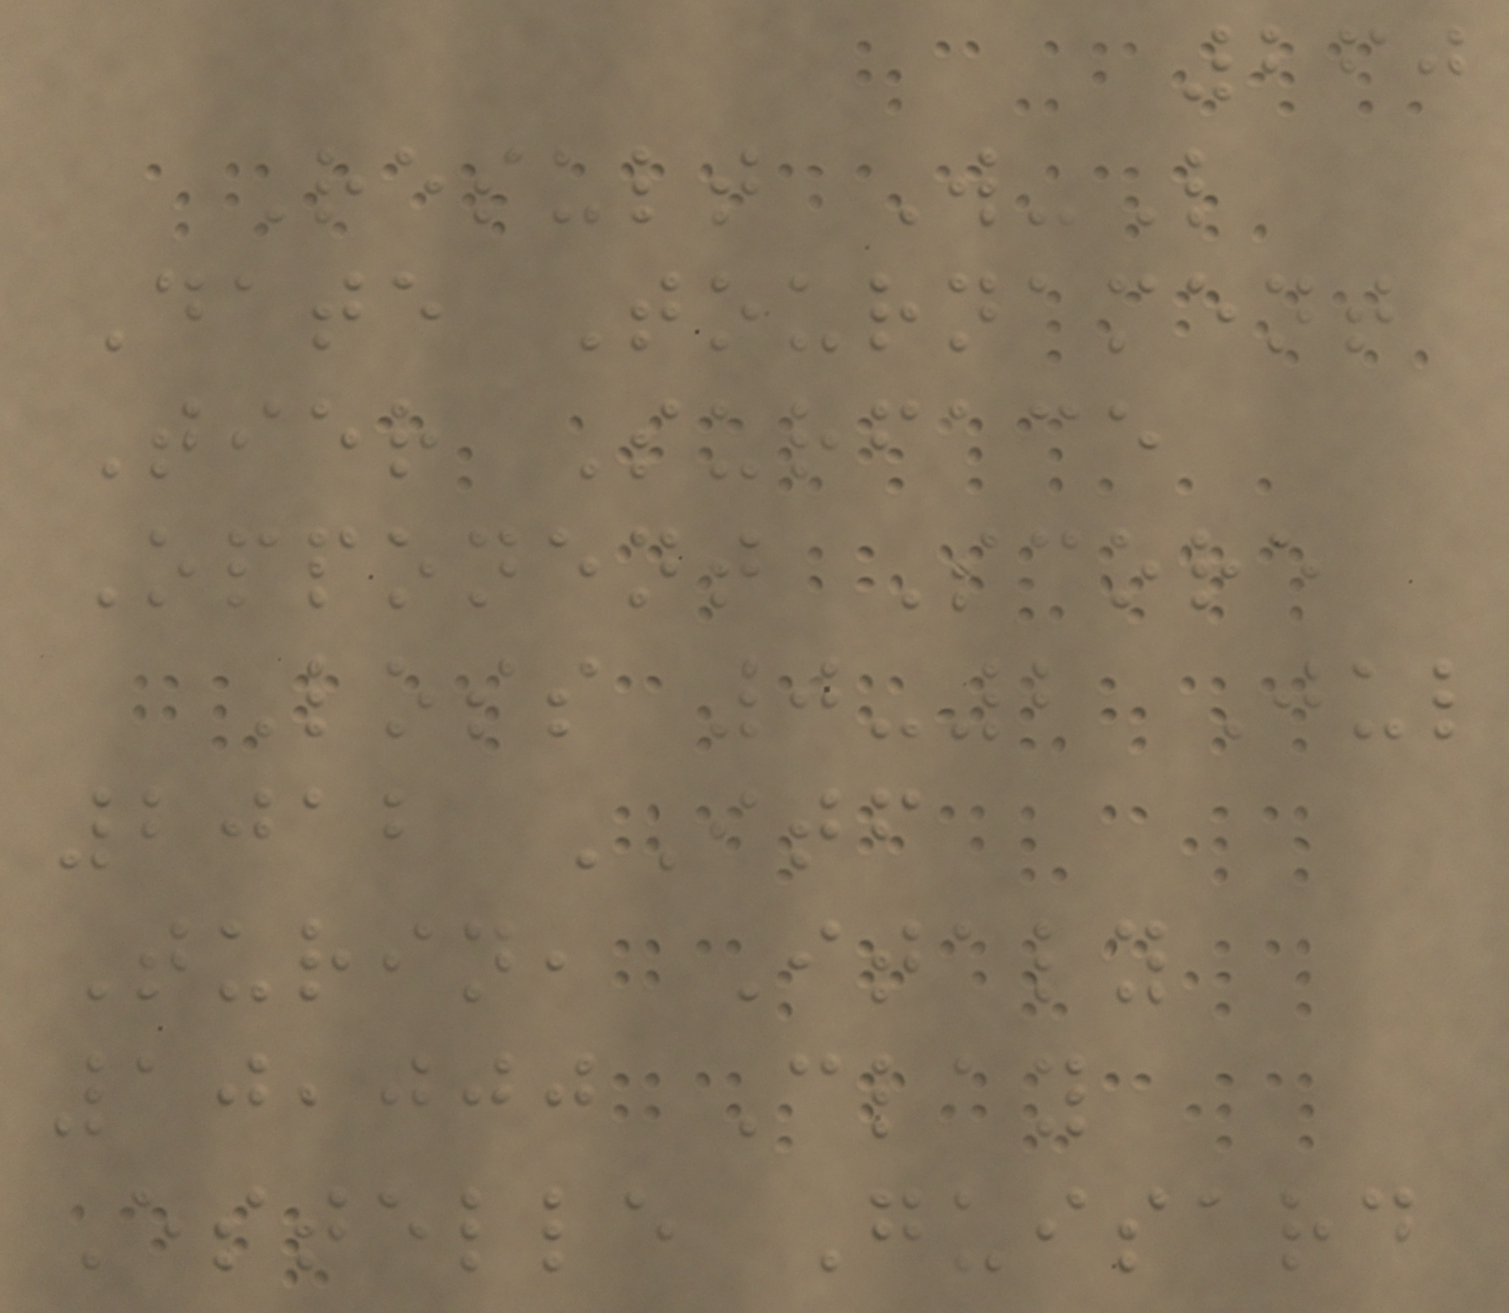260
Result W-L
Date Tournament
Tier Surface
Opponent Score
Loss 0-2 Jul
2012 ITF
Turin, Italy
10,000 Clay
Estelle Guisard
